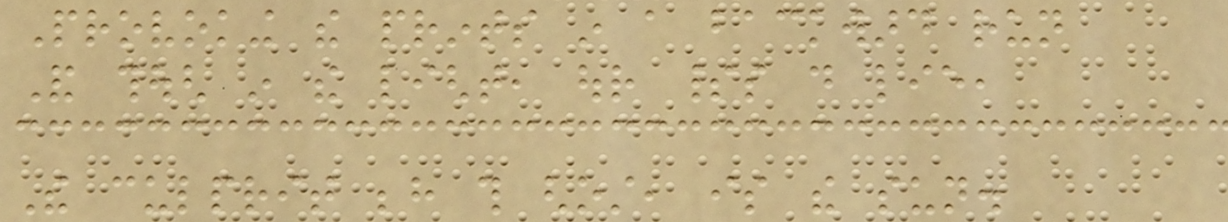Provoking the prints in a backward run
And though in the light, our spirits do lie,
The culprit behind this ghost, is the sun.
